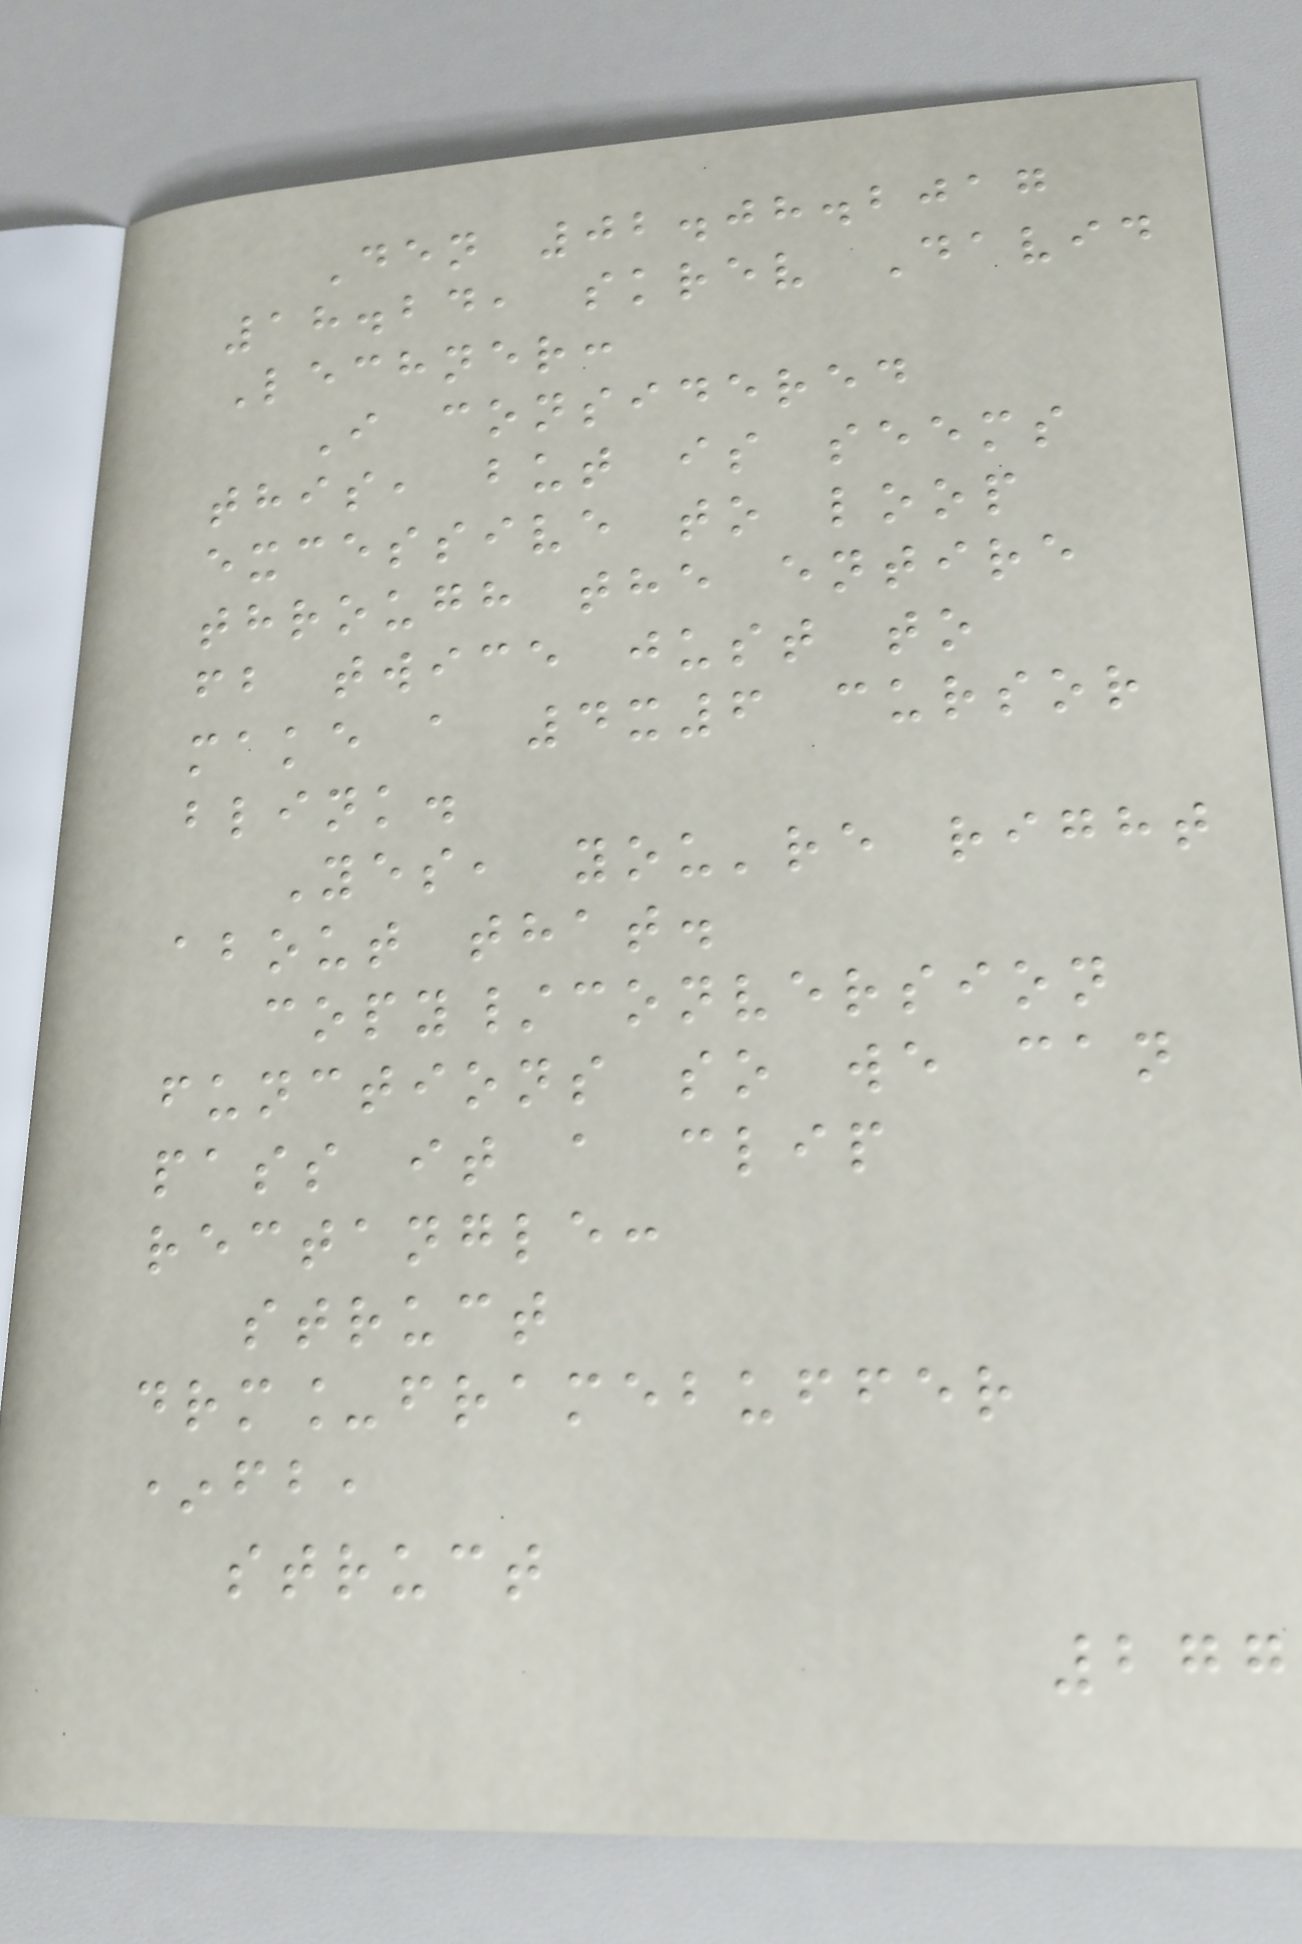Den 02.08.2017
18.24, skrev David
Lechner:
I considered
this, but is seems
excessive to loop
through the entire
fb twice just to
make a 4x6 cursor
blink.
Yes, you're right
about that.
copy/conversion
functions so we can
pass it a clip
rectangle:
struct
drm_framebuffer
*fb,
struct
277
